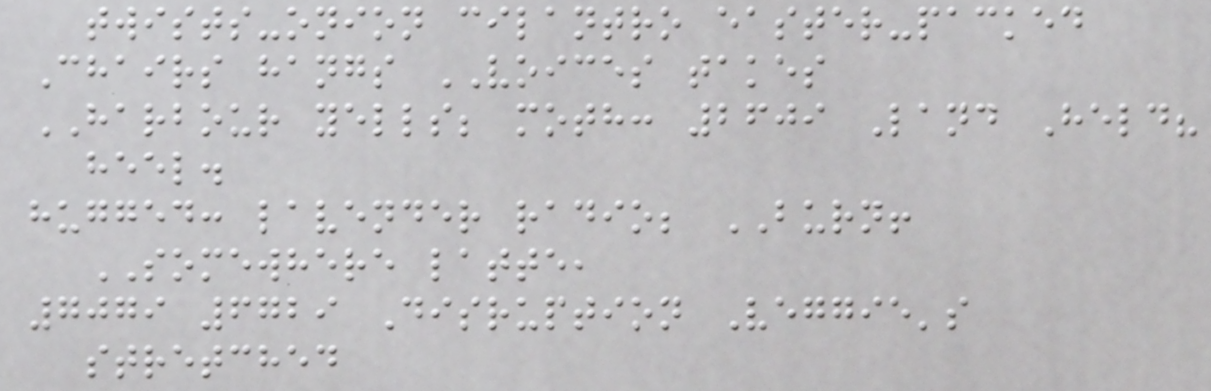twists-onion cilantro easter-packed
Chairs hangs VOICES takes
HARBOUR yells; moth: 2609 Land Held?
heel.
hugged: lavender radio; BURN!
SOMEWHERE latte,
7079 6729 Disruption Veggie's
stretched
